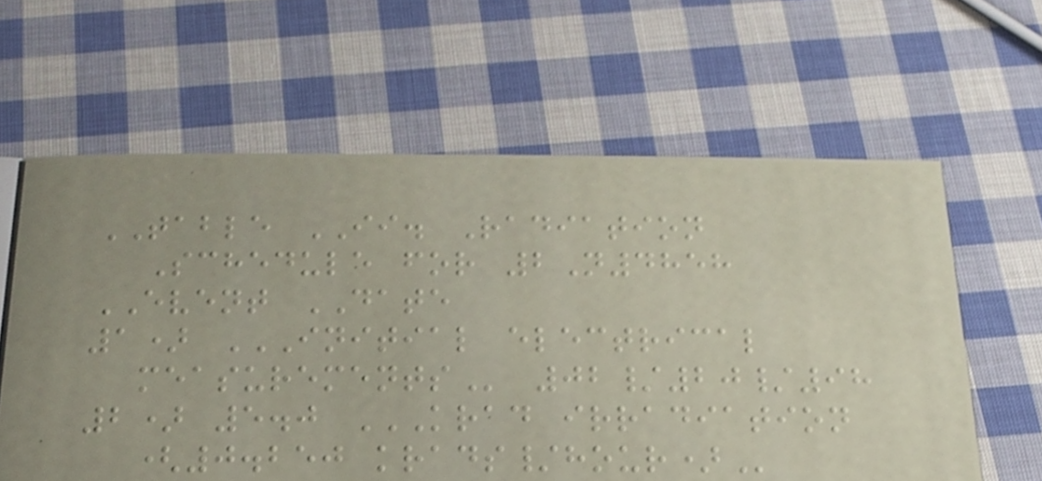TABLE II. Radiation
Schedule for 2N4858
EVENT DATE
1) INITIAL ELECTRICAL
MEASUREMENTS 02/20/98
2) 5.0 KRAD IRRADIATION
(0.250 KRADS/HOUR)
